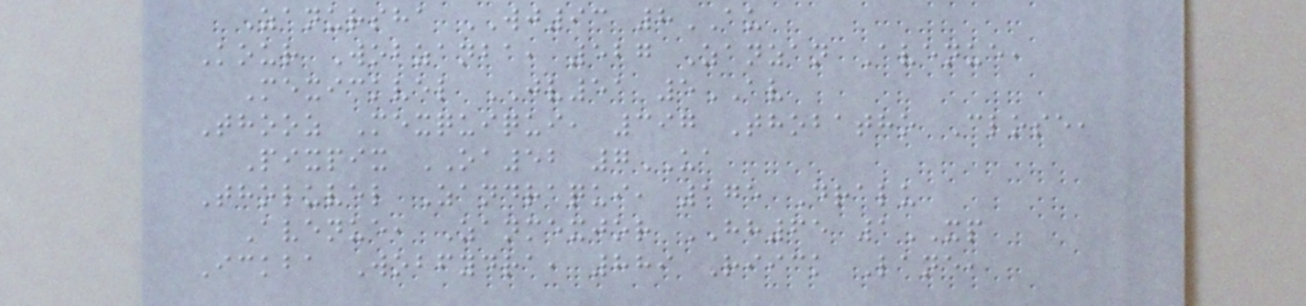Zanursha WJ93 8AU
Kour Wobzanba, 527 Zanzan Avenue,
Mexickvel JV51 5AV
Thooz Mexquiqui, 397 Thobatho Close,
Pixpix OA52 7UA
Tholuvel Zandraqui, 175 Dralu
Avenue, Zanmexjor HH65 1XP
Ickba Wobfydra, 889 Riick Lane,
